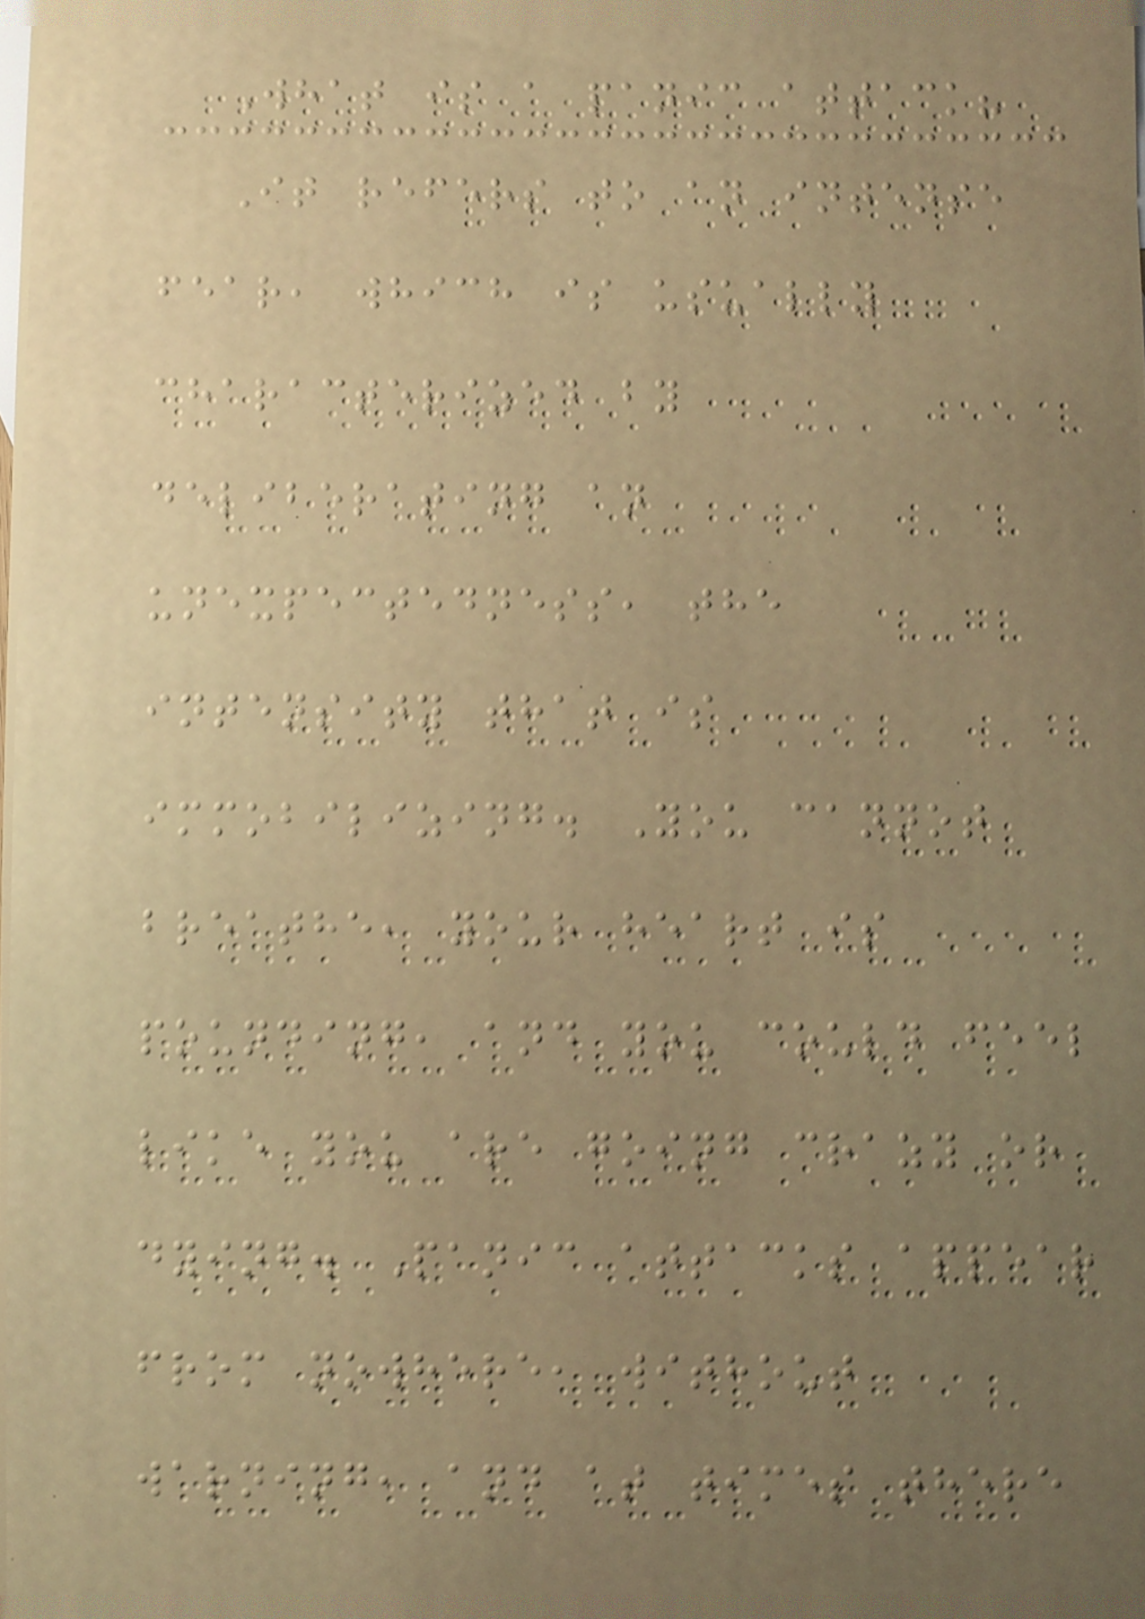What is a panic attack?
It refers to an intense
fear, which is usually
characterized by
deliberating an
unexpectedness, the
intensity that is
immobilizing. You cannot
breathe, your heart is
pounding, and you could feel
like you are going crazy or
dying. Panic attacks appear
from nowhere, without
warning, and at times there
